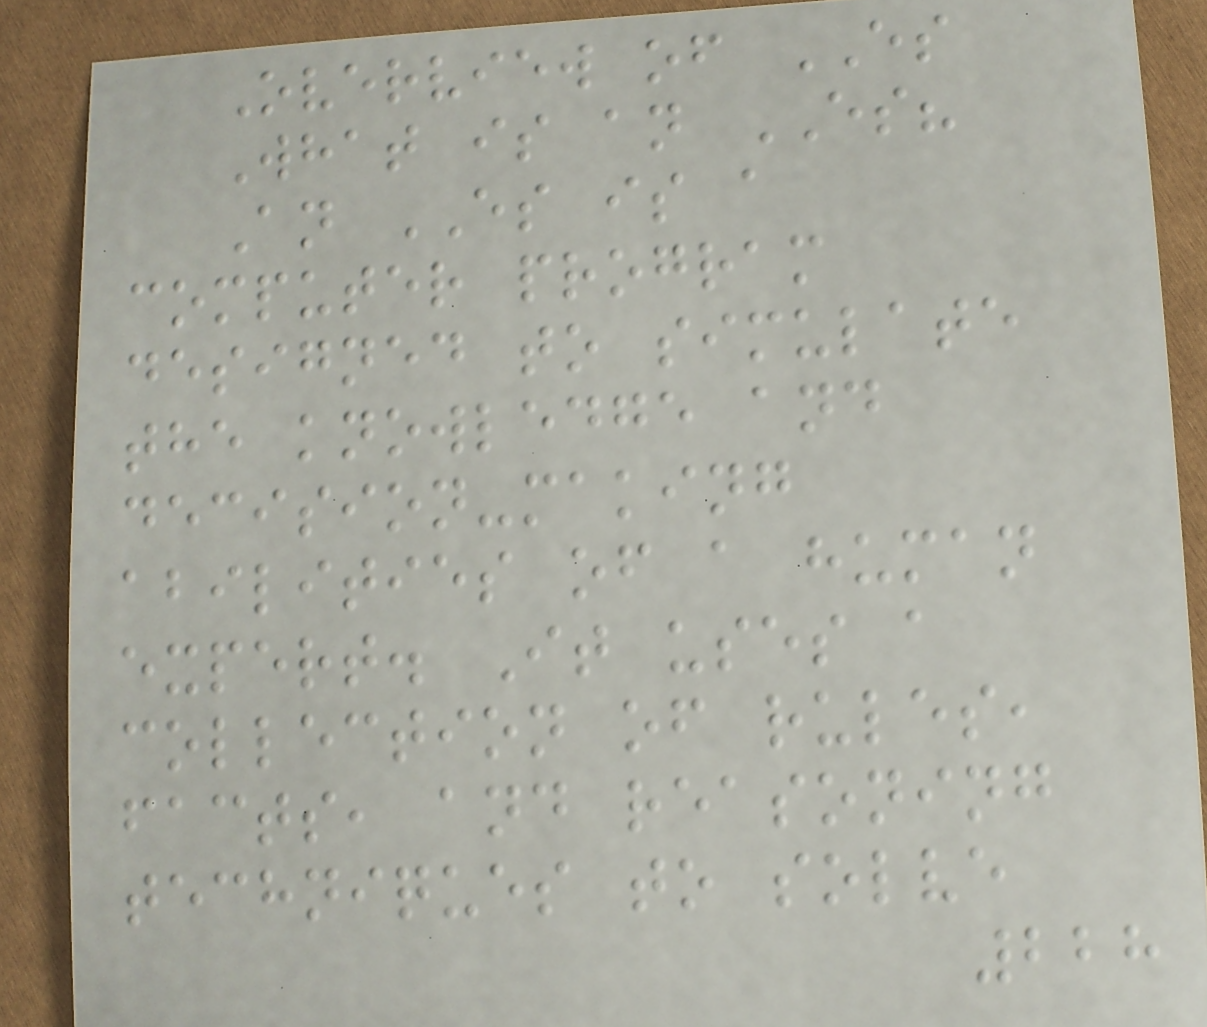Overview of ES
What is an ES?
An ES is a
computer program
designed to simulate
the knowledge and
decision-making
abilities of a human
expert. It uses a
collection of rules,
facts, and reasoning
techniques to solve
228
